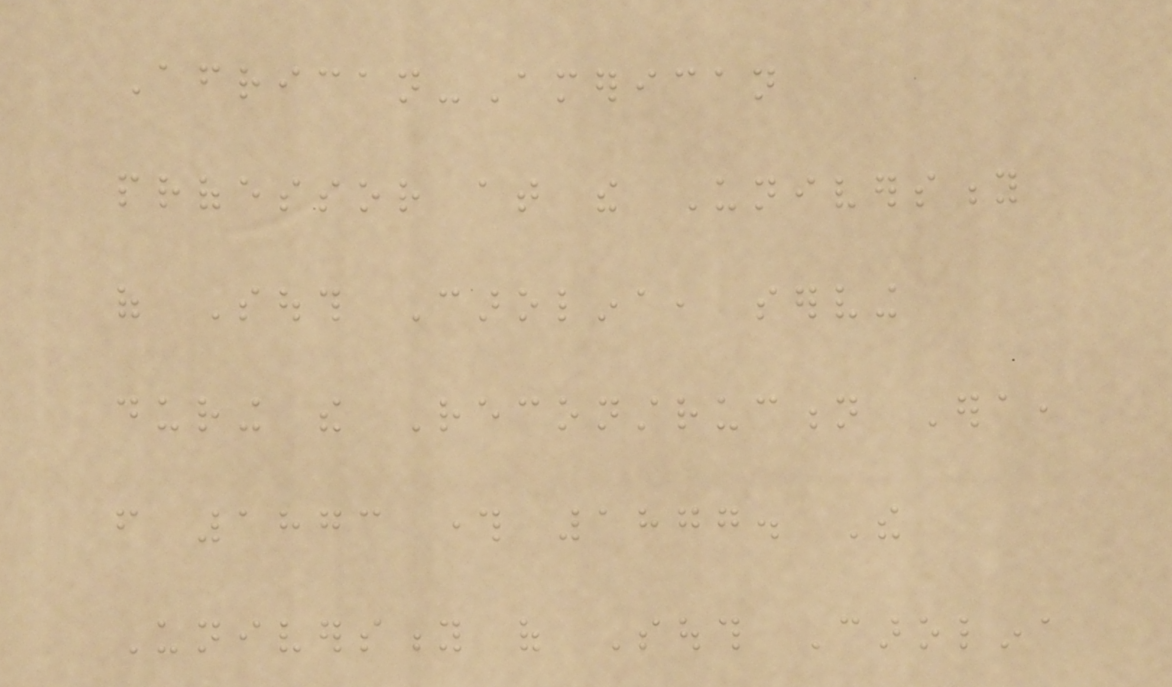African-American
professor at the University
of South Carolina, serving
during the Reconstruction Era,
from 1873 through 1877. The
University of South Carolina
